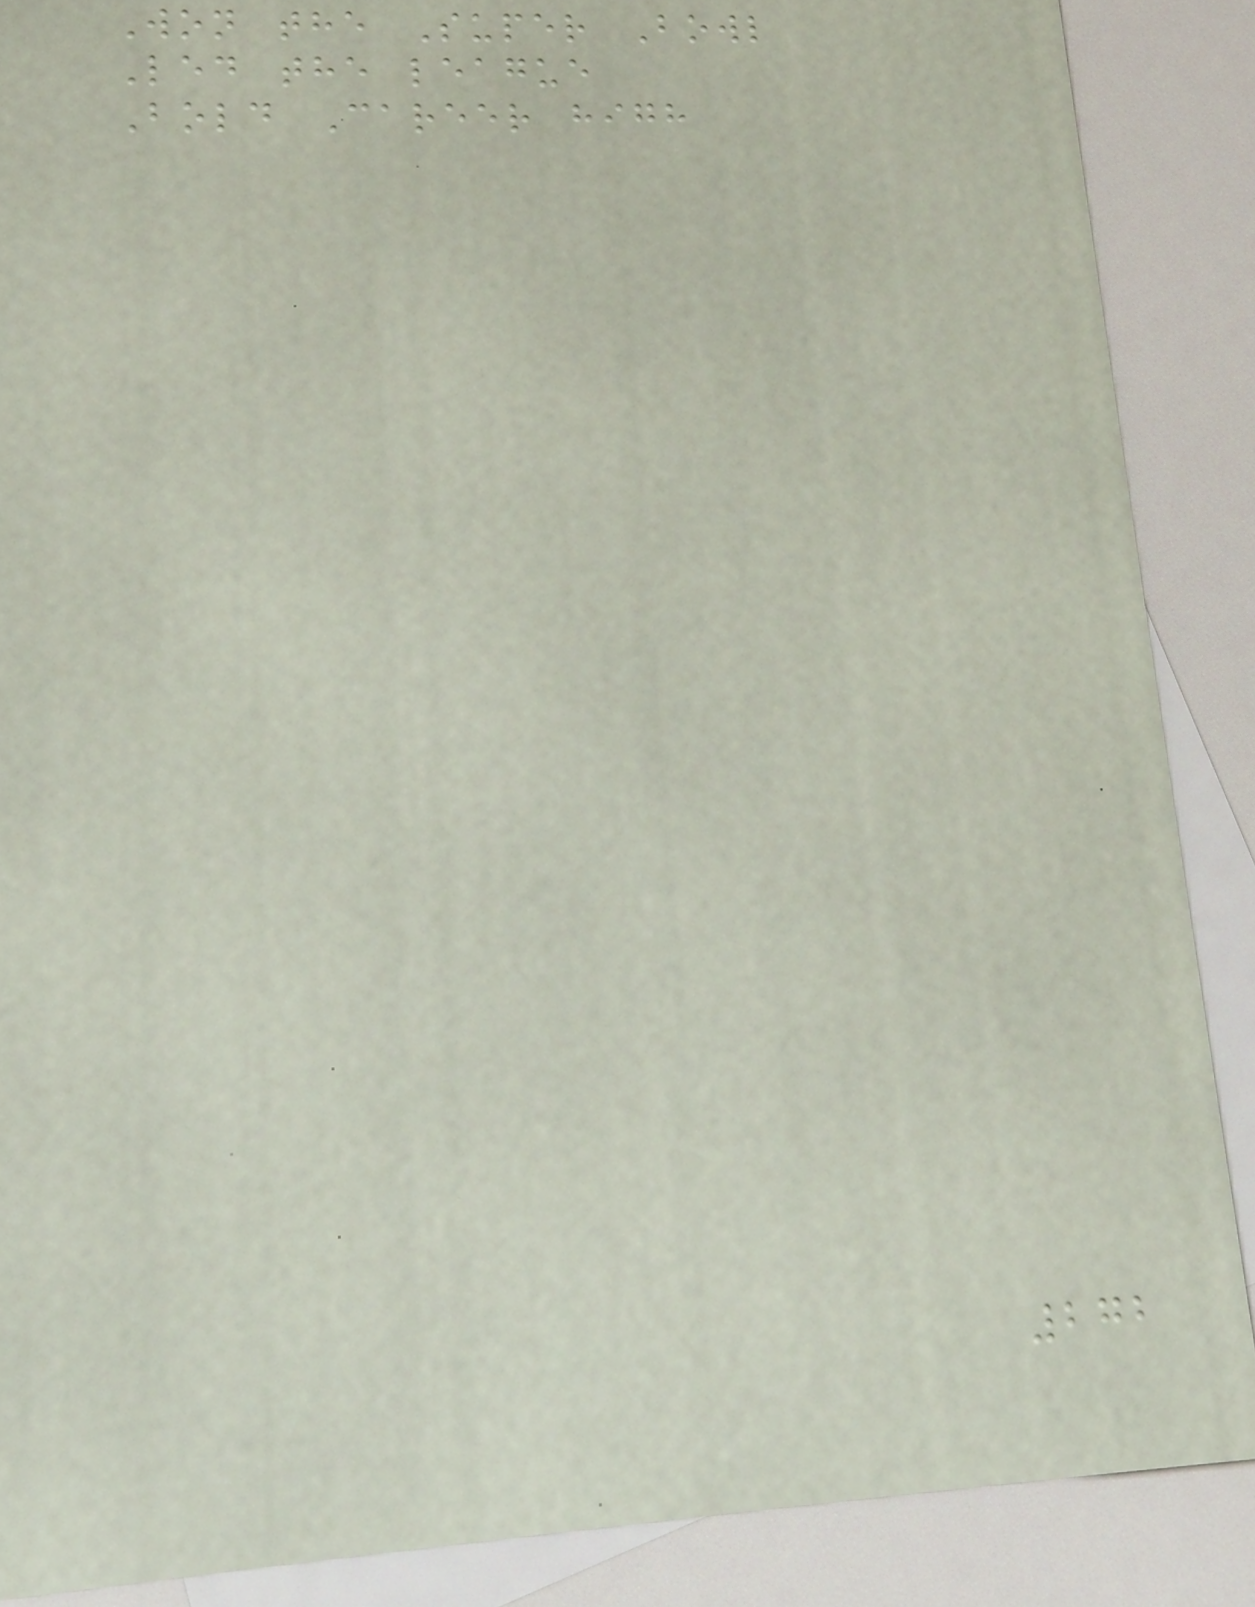Won the Super Bowl
Led the league
Bold Career high
272
